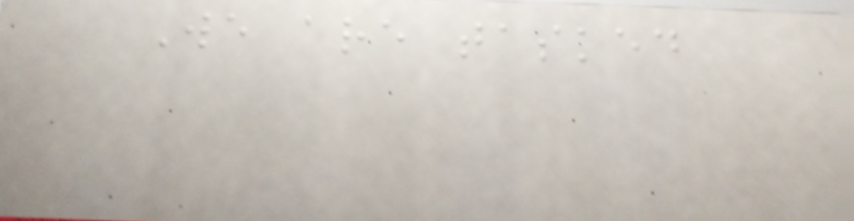We are tasked
